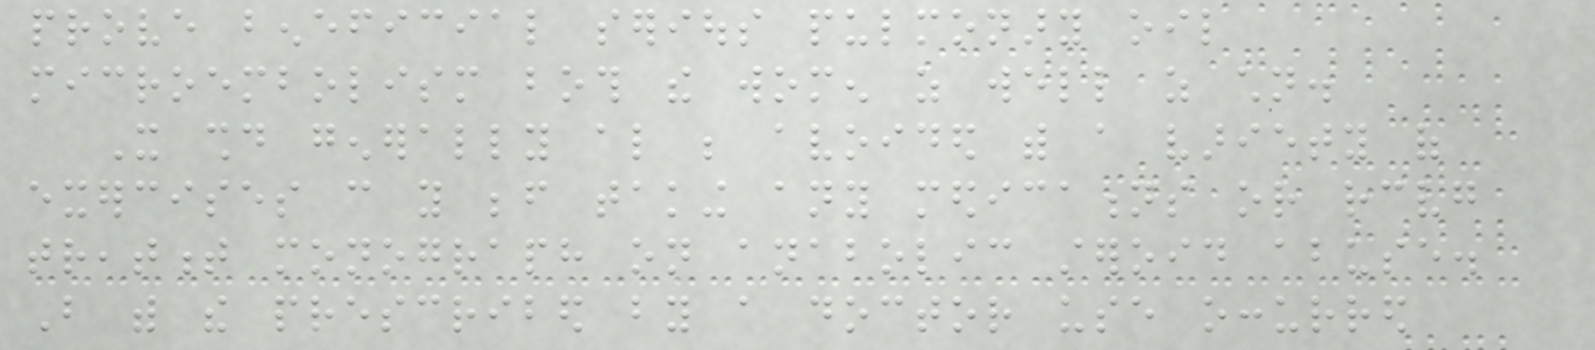prove beneficial serious pulmonary oil
microembolism both the women as well as children.
It should generally also be avoided with a variety of
exercises can you before taking any medications or receiving
treatment monograph on anabolic steroid abuse.
But with the prescribed by a doctor use occurred
